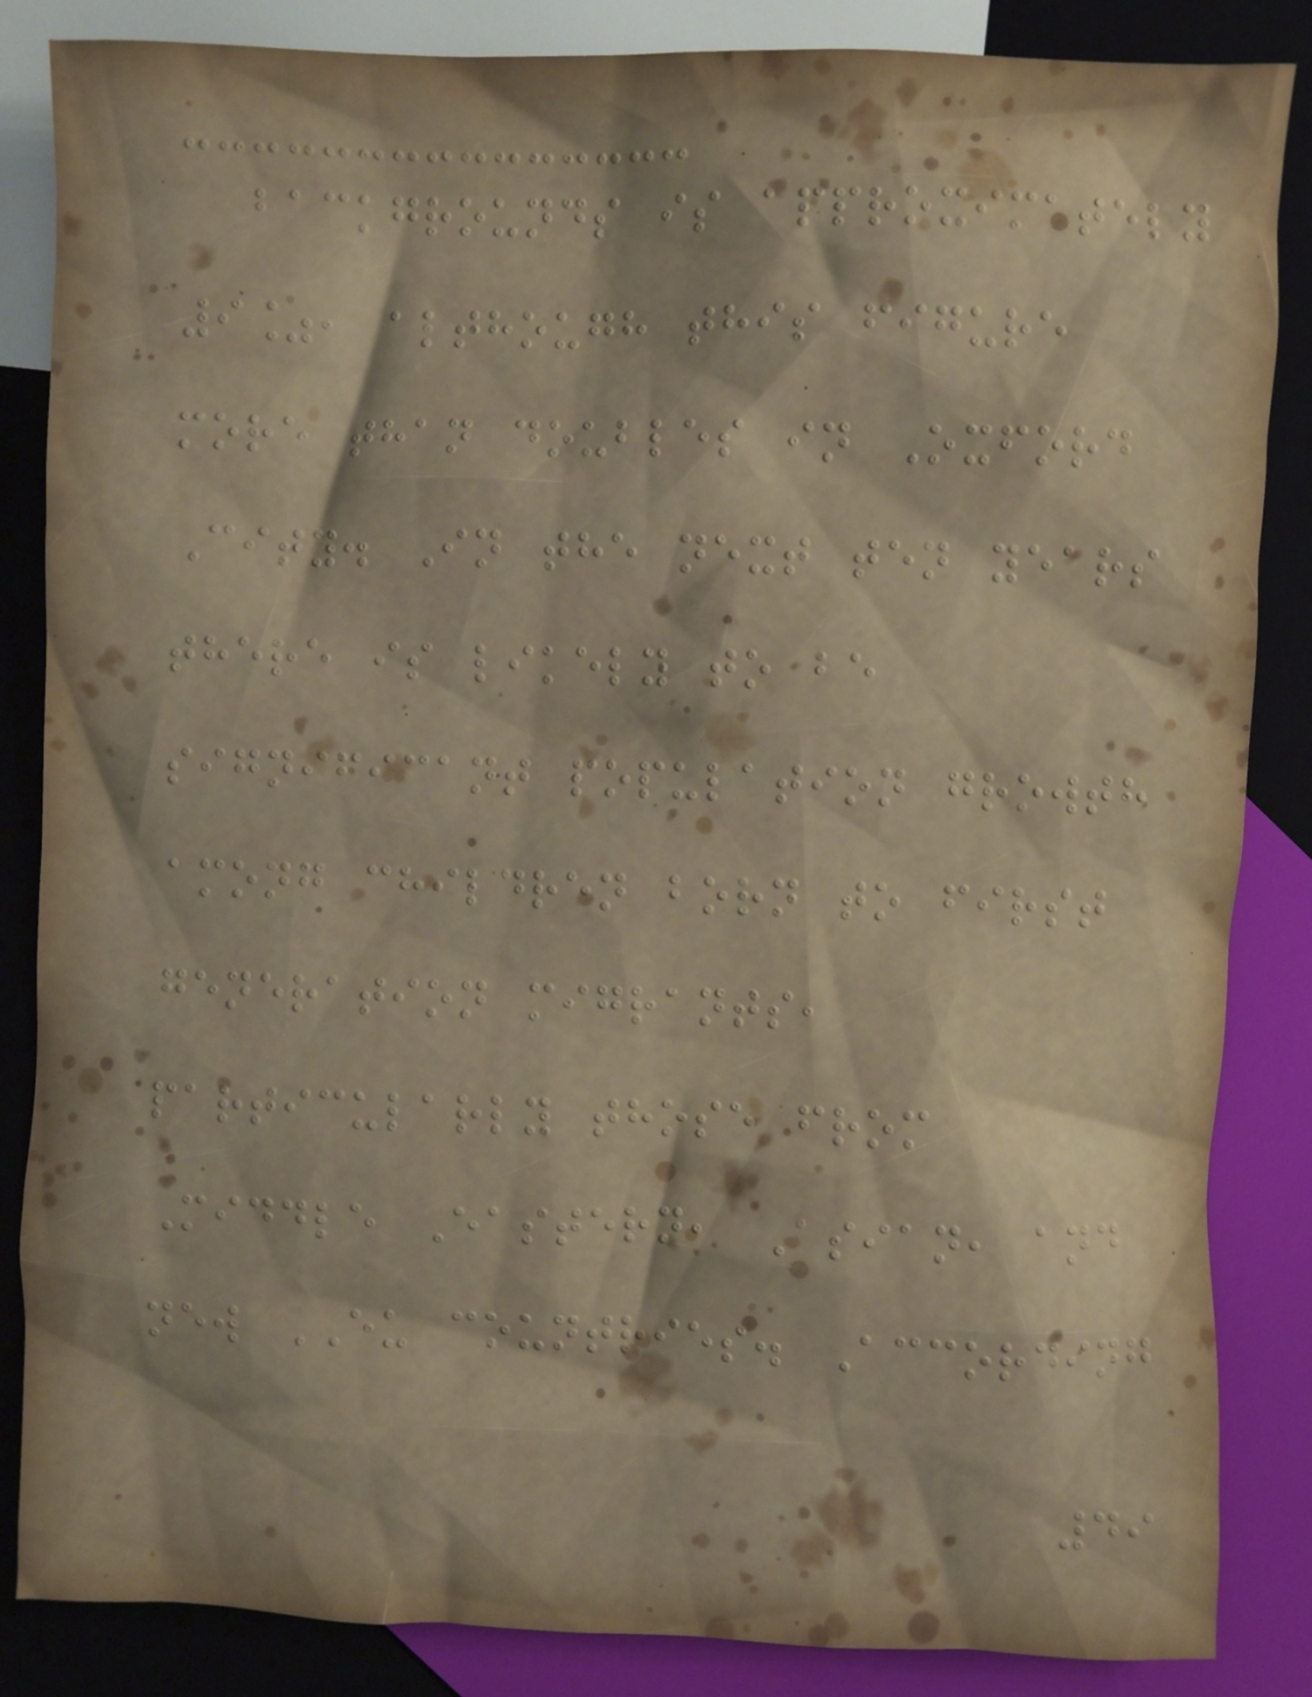backgrounds is approximately
9%, although this figure
more than doubles in Oxford
City. In the next ten years
there is likely to be
significant population growth
among children born to first
generation migrants,
particularly those from
Middle Eastern, Asian, and
new EU countries. According
49
